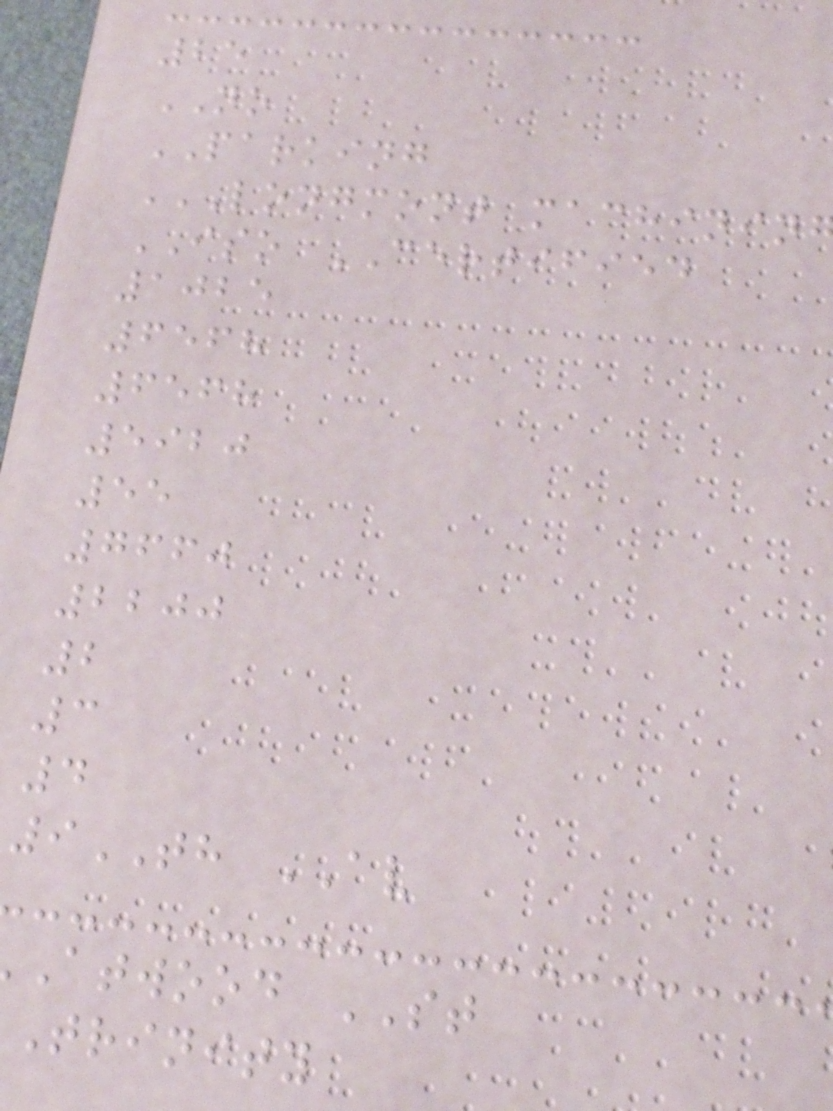25
NO
PARKING
ISO CERTIFIED
1025
6568
6568
5920
55
7660
2200
2
3
4
9TH AV
atwood ST
trinity
